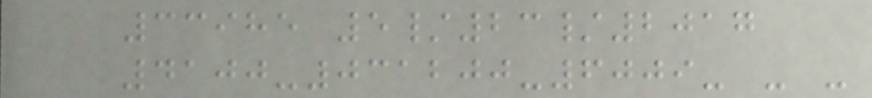33985 5/23/2017
4100-031200-6009- - -
